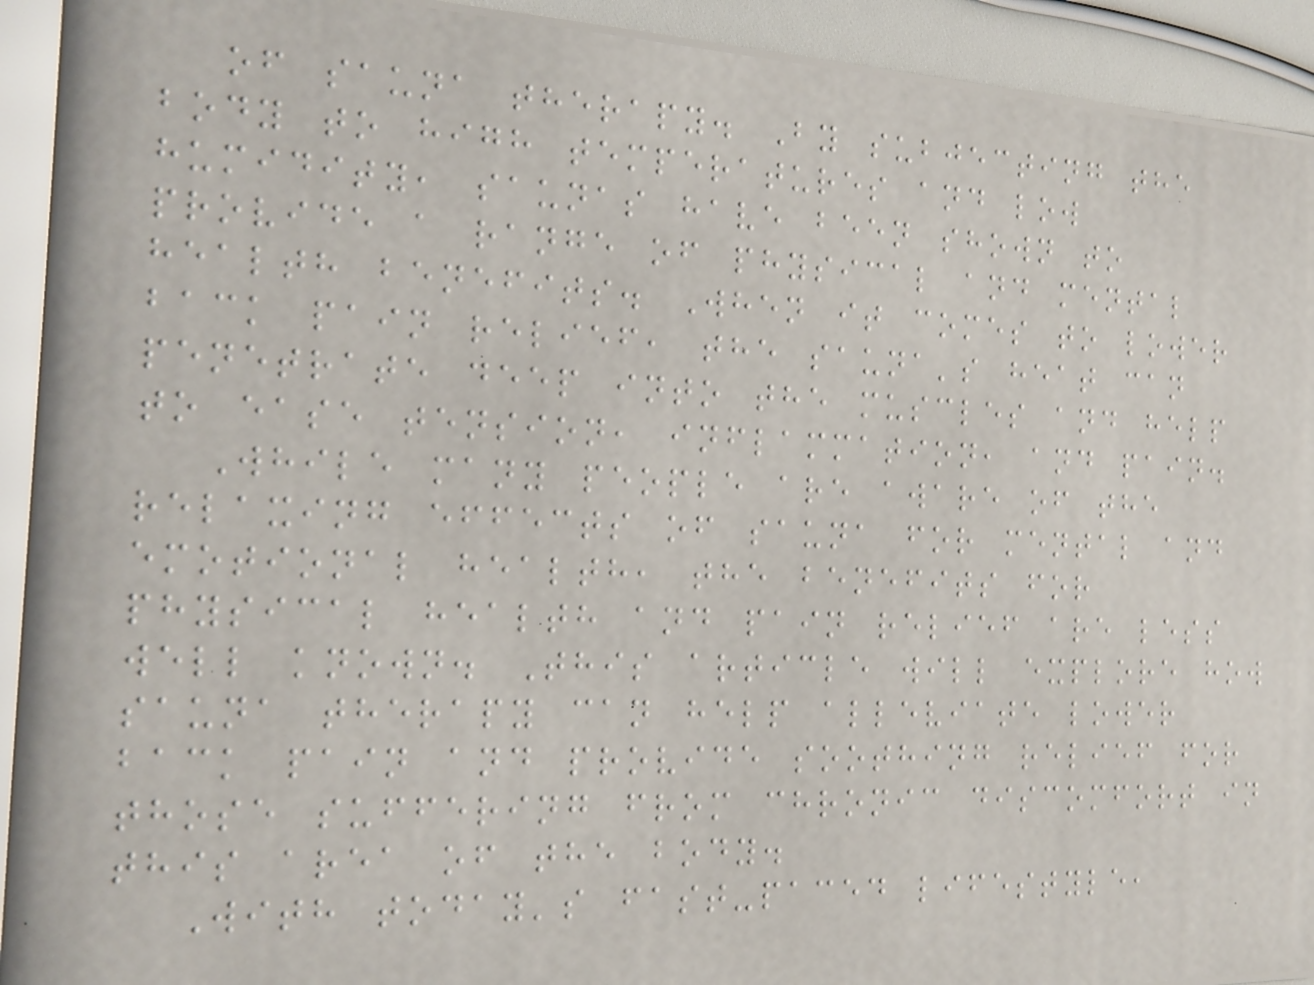of sauna therapy. By subjecting the
body to high temperatures and low
humidity, saunas have been shown to
provide a range of physical and mental
health benefits. When it comes to lower
back pain relief, the sauna's heat can
penetrate deep into the muscles and help
to ease tension, inflammation, and pain.
While many people are aware of the
relaxing effects of sauna for mental and
emotional health, the benefits for
physical health and pain relief are less
well known. This article will explore how
sauna therapy can help alleviate lower
back pain and provide soothing relief for
those suffering from chronic discomfort in
this area of the body.
With today's fast-paced lifestyle,
